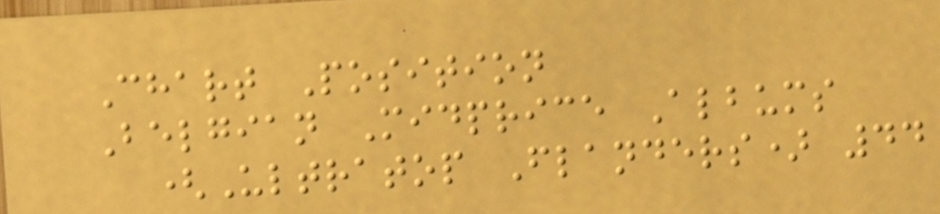Chart Position
Belgian Midprice Albums
(Ultratop Flanders) 44
